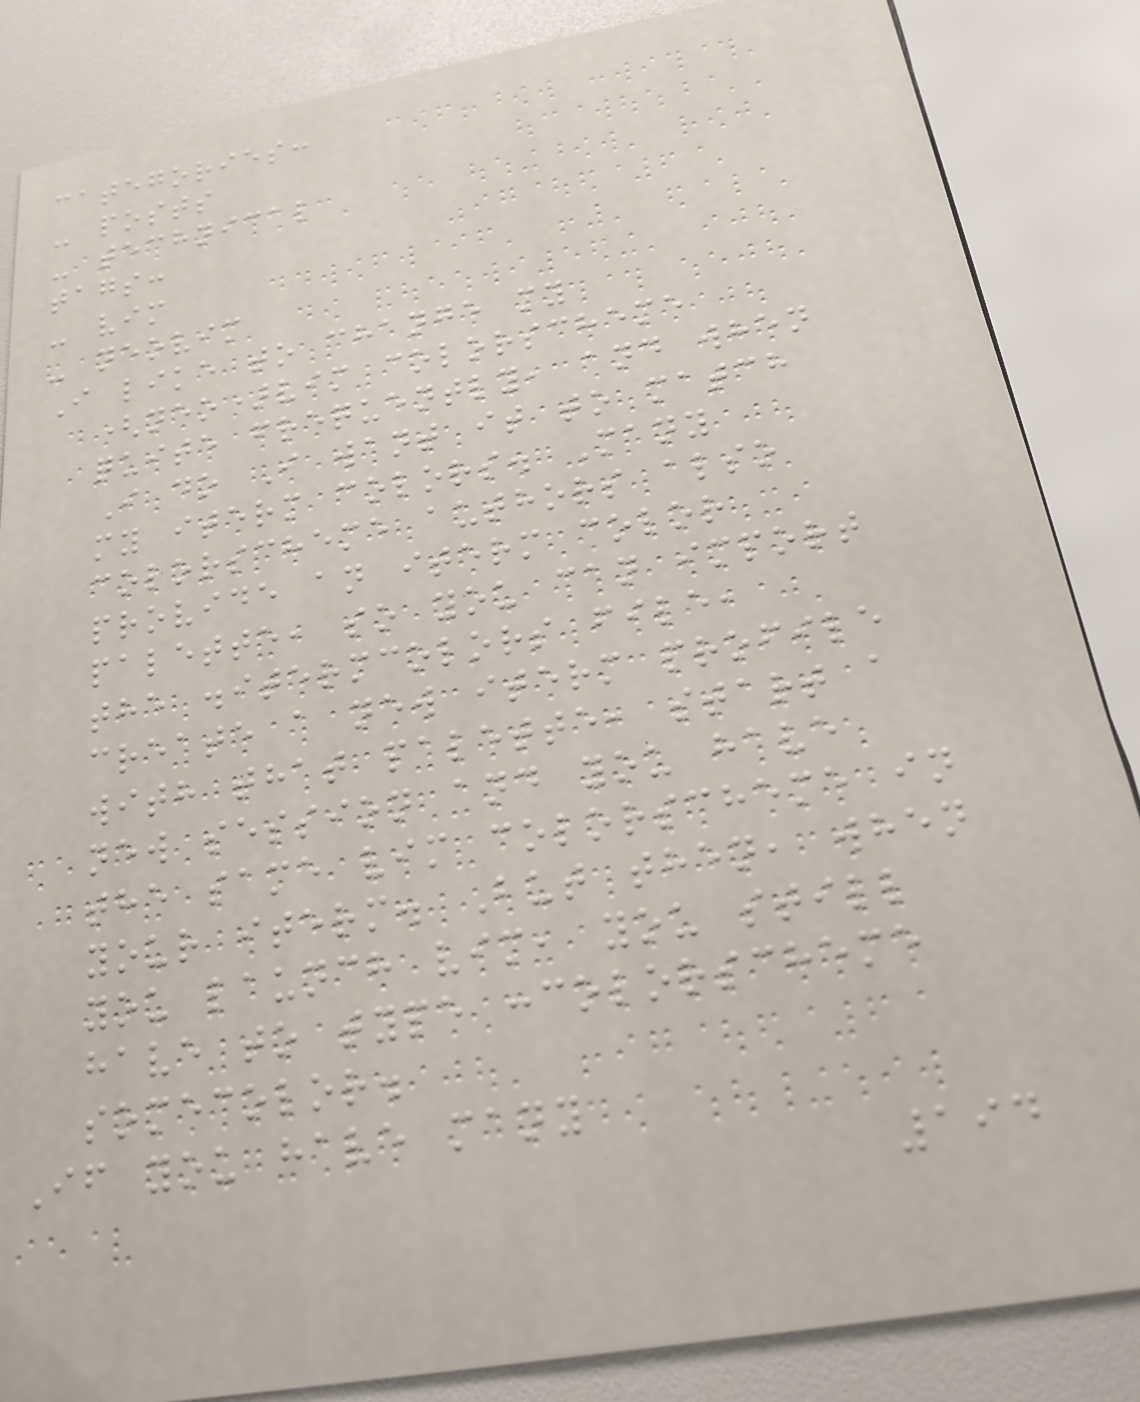categories:
- posts
- technical
tags:
- vim
- neovim
I like to change my
(neo)vim colorscheme
quite frequently, and when
I do I want it to match
my iterm colors. Many
colorscheme authors also
provide an iterm color
palette, so you can import
the .itermcolors file,
create a new iterm profile
with that palette, start a
new session and you have
the same vim colorscheme in
your iterm. But then, when
you launch vim, you still
have to type :colorscheme
somecolor.
If you have many
194
